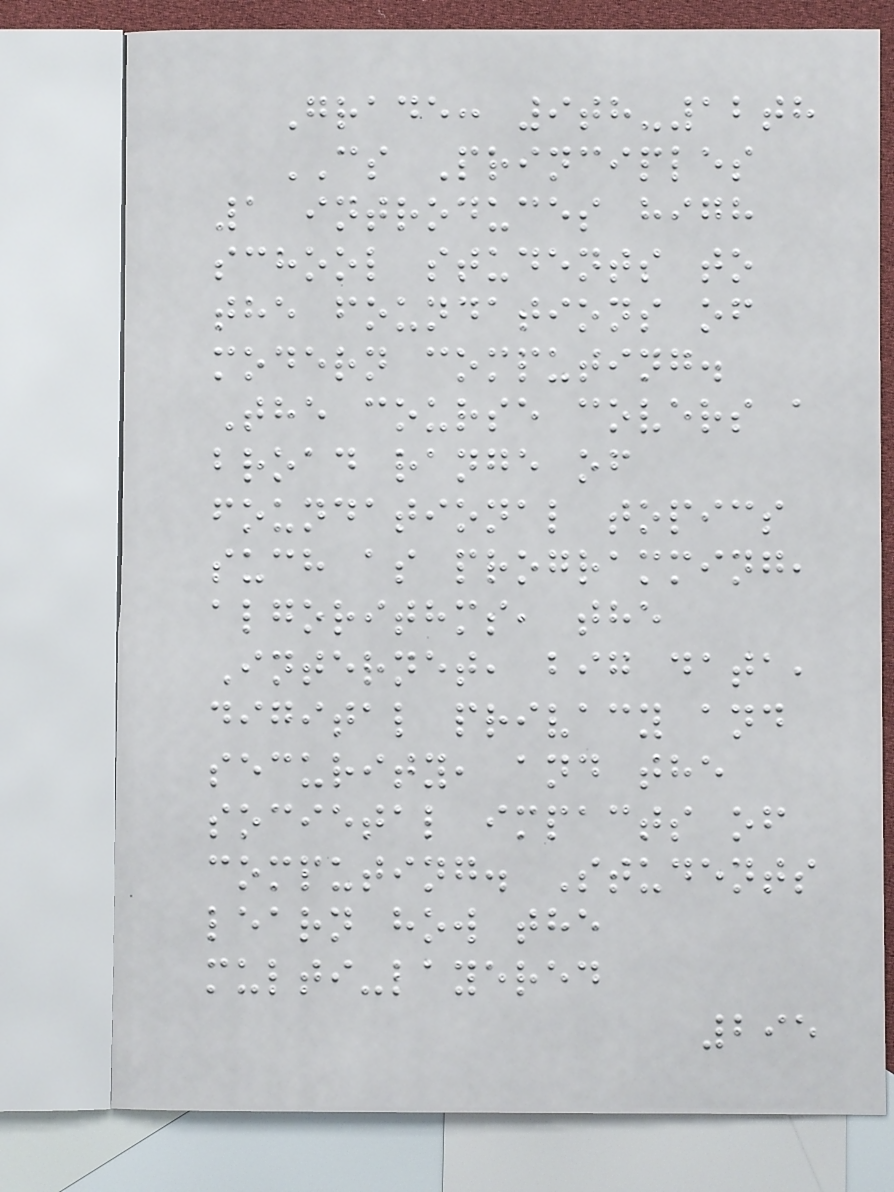Grade: 9th-12th
CS Principles
1 introduces high
school students to
the foundations of
modern computing.
The course covers a
broad range of
foundational topics
such as programming,
algorithms, the
Internet, big data,
digital privacy and
security, and the
societal impacts of
computing. Students
learn how the
multi-layered
295
